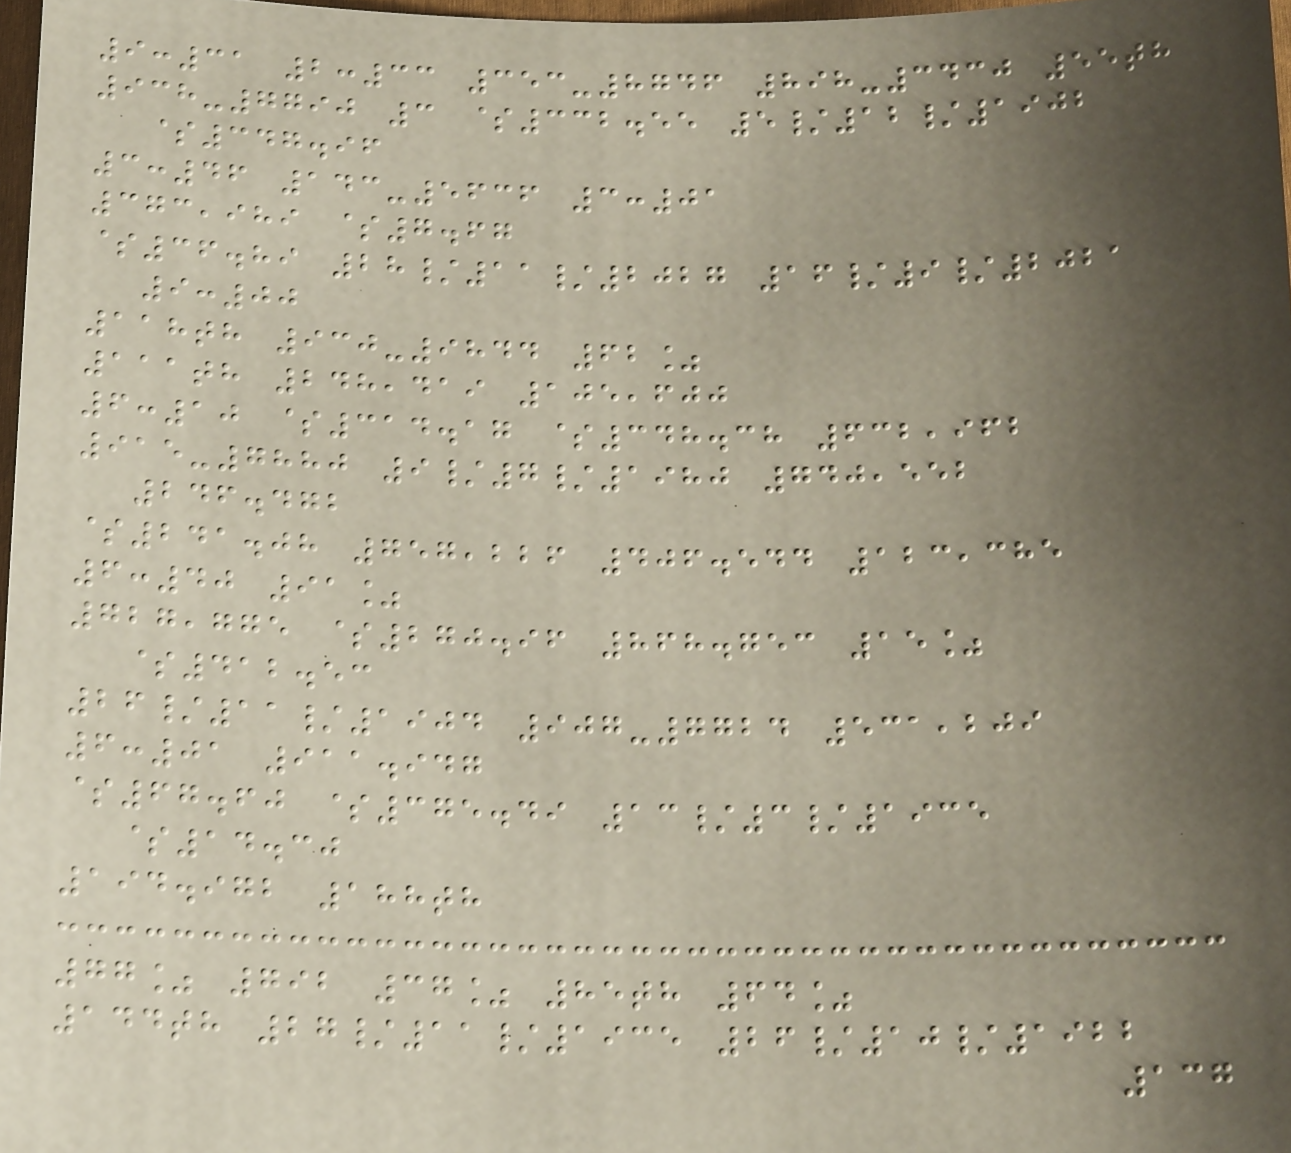9:31 2:33 353-8746 898-3430 55th
938-7790 3 $332.55 5/12/1902
$347.96
3:46 143-5636 3:01
373,989 $7.67
$36.89 28/11/2027 16/9/2021
9:00
118th 930-9844 62%
111th 248,419 105,600
6:10 $314.17 $348.38 632,962
915-7880 9/7/1980 740,552
246.472
$241.08 757,226 406.544 123,385
6:40 91%
727,775 $270.96 868.753 15%
$412.53
26/11/1904 907-7724 531,209
6:01 911.947
$67.60 $375.49 13/3/1935
$14.30
194.972 188th
77% 792 37% 85th 64%
144th 27/11/1935 26/10/1922
137
